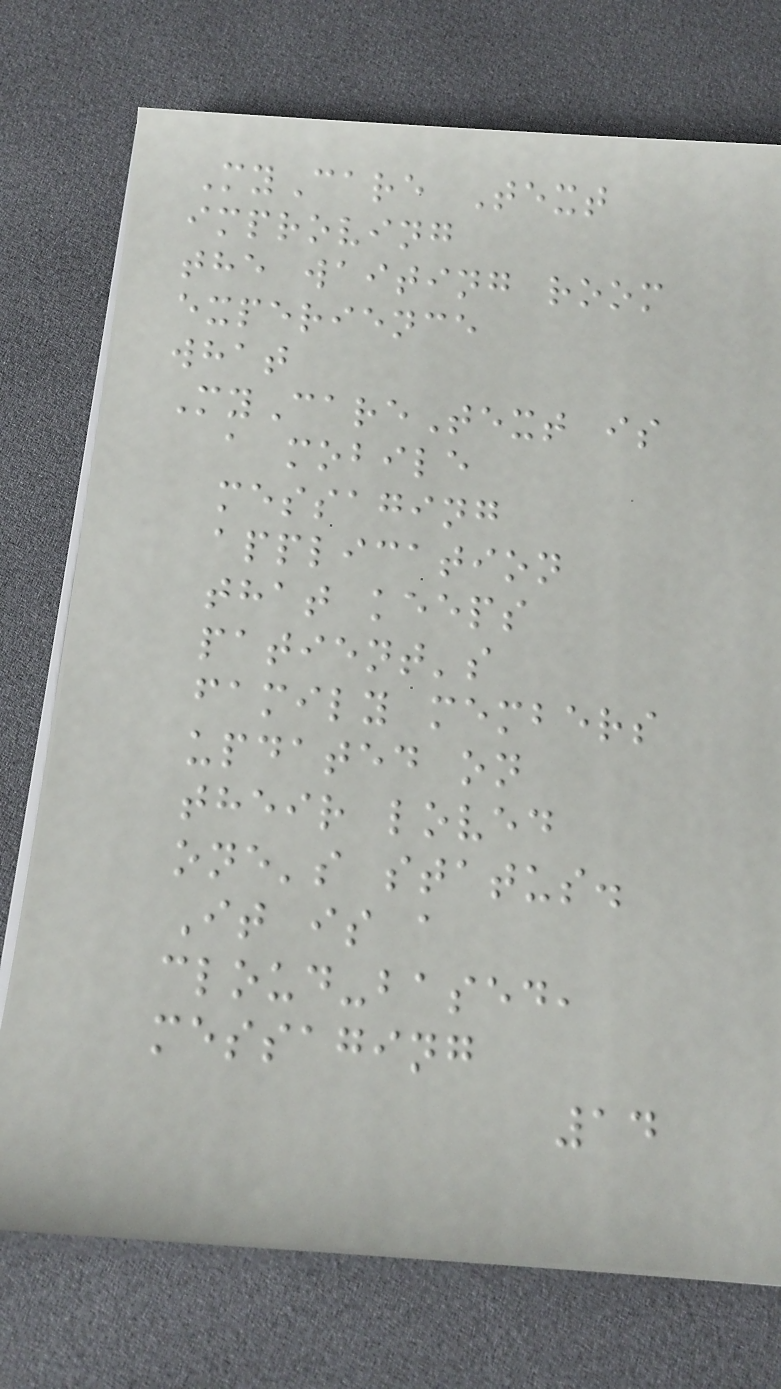MyCare Text
improving
the waiting room
experience
what
MyCareText is
a mobile
messaging
application
that keeps
patient's
family members
updated on
their loved
one's status.
It is a
cloud-based,
messaging
14
